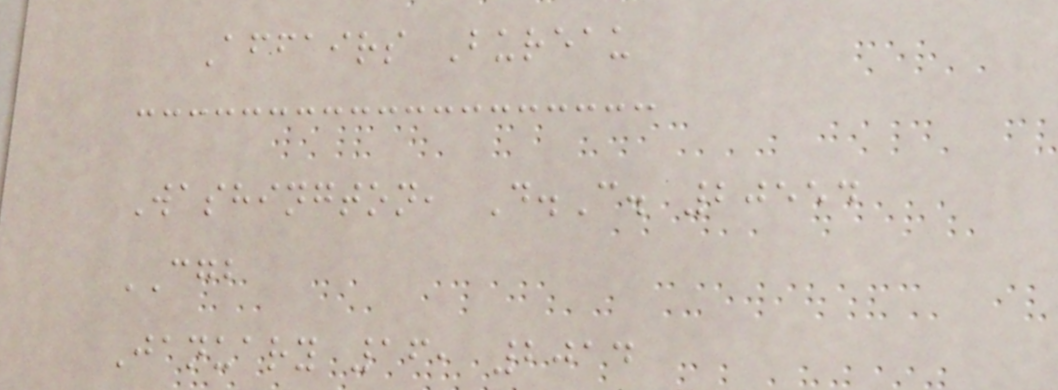Affairs Bureau
Washington, D.C. 20554
CGB
January 16, 2014
